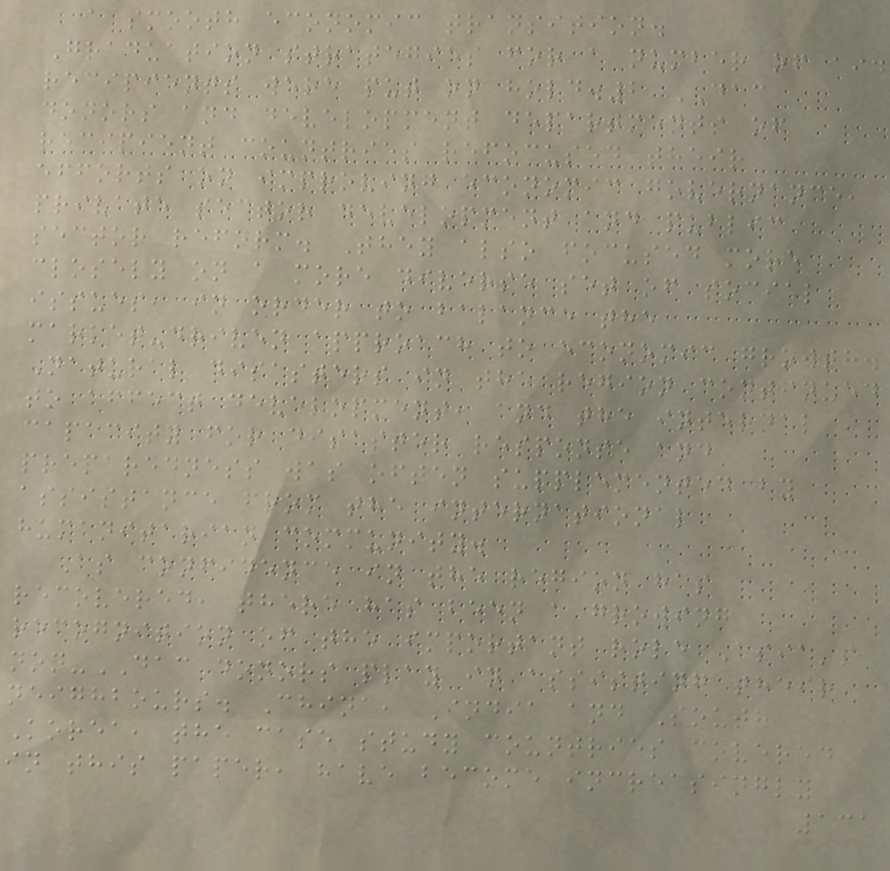a smooth economic transition.
Graduation strategies for a number of aid
recipients were put on hold.2 DAC
donors and development departments of
recipient countries refocused their
efforts on improving economic governance,
private sector development and public
sector reform. They also focused more
closely on a more diverse set of social
issues, in order to balance the
market-driven approach to economic growth.
Natural disasters in the region continued
to affect development, and the internal
capacity for disaster response and
preparedness was often supplemented by
assistance from the international
humanitarian community.
As confidence in the region has
recovered, there has been a growing
recognition of the important role Asia's
non-DAC donors play in assisting their
neighbours. China, India and South
Korea, the case study countries covered
in this paper, have become increasingly
131
